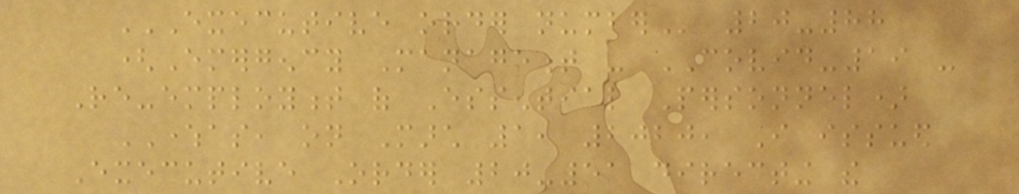EXECUTIVE ORDER NUMBER 20-88
(Emergency Management - COVID-19 -
Re-employment of Essential Personnel)
WHEREAS, on March 1, 2020, I issued
Executive Order 20-51 directing the
